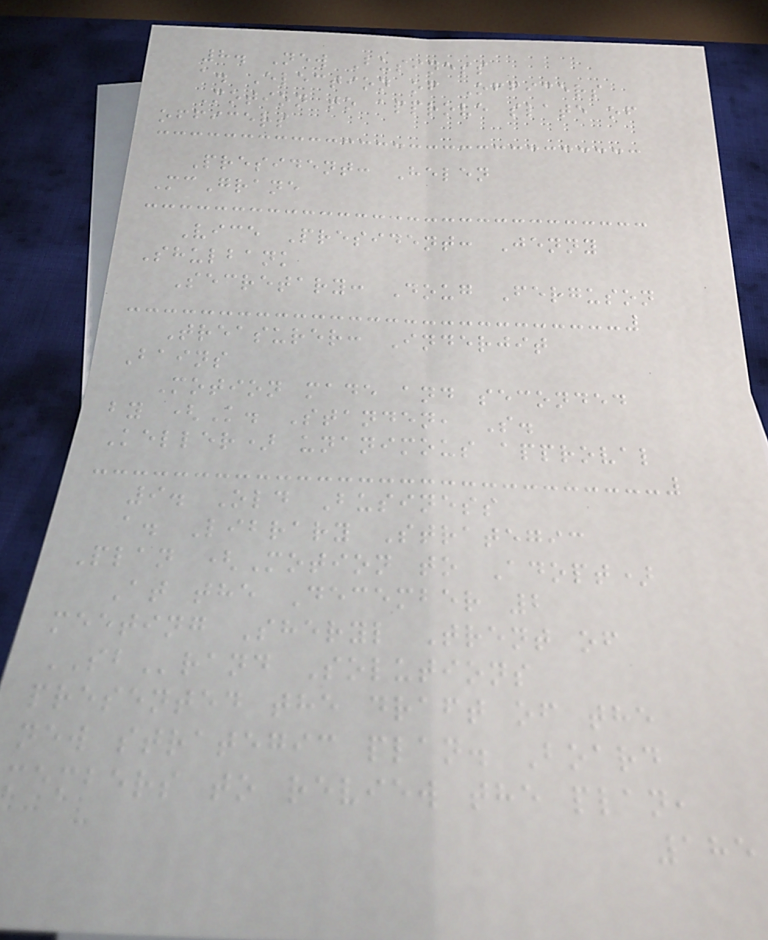8. New Business
a. Election of Officers
Motion to approve slate of
officers
President: Helen
McGrane
Vice President: Jenny
Shulbank
Secretary: Doug Ferguson
Treasurer: Inderjit
Bains
Motion made and seconded
by (K. Standen, S.
Keller) unanimous approval
9. Old Business
a. Library Strategic
Plan (Motion to Adopt)
At the December 2
meeting Sheryl Trent of
SBrand Solutions
presented the draft of the
new strategic plan. Board
members to review the plan,
185
